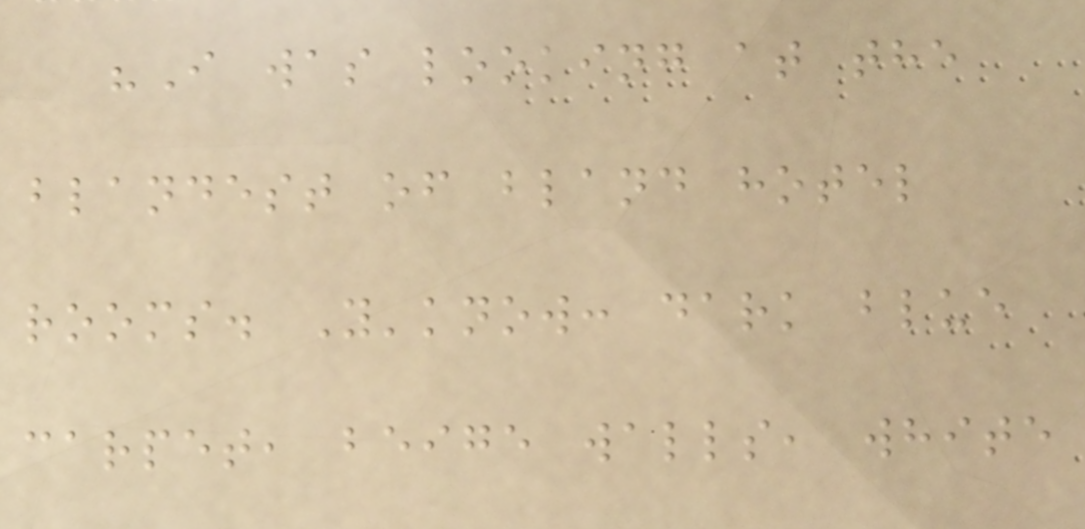"I was looking at the
blandest of bland hotel
rooms. Y'know: dark blue
carpet, beige walls, white
